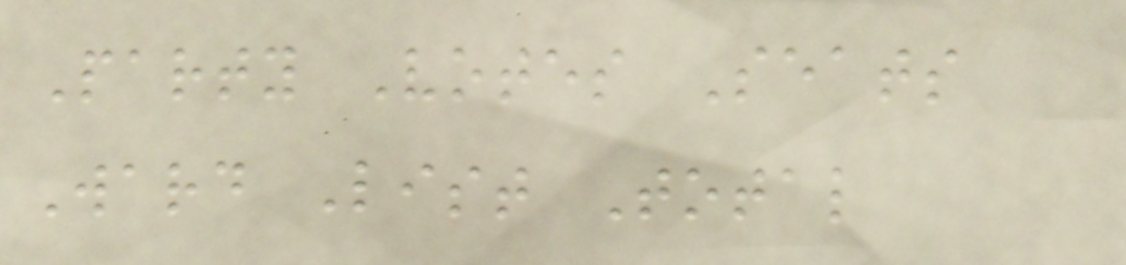Party Votes Seats
Ward List Total
